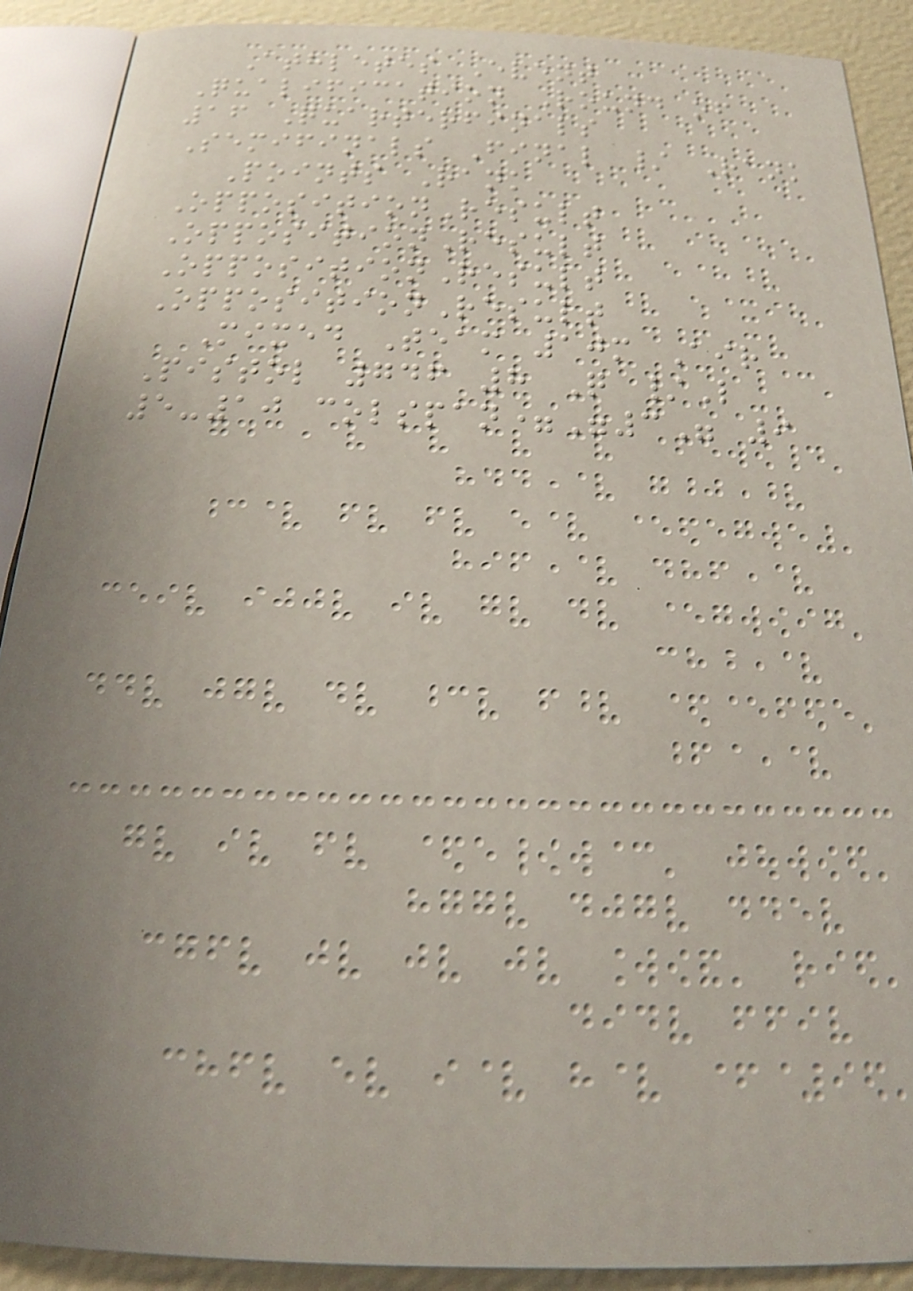Athletes Event
Qualification Round of
16 Quarterfinals
Semifinals Final / Rank
Points Rank
OppositionResult
OppositionResult
OppositionResult
OppositionResult
Mixed Team 10m Air
Pistol 746 8 Q /L
5-10 colspan="3" 9
